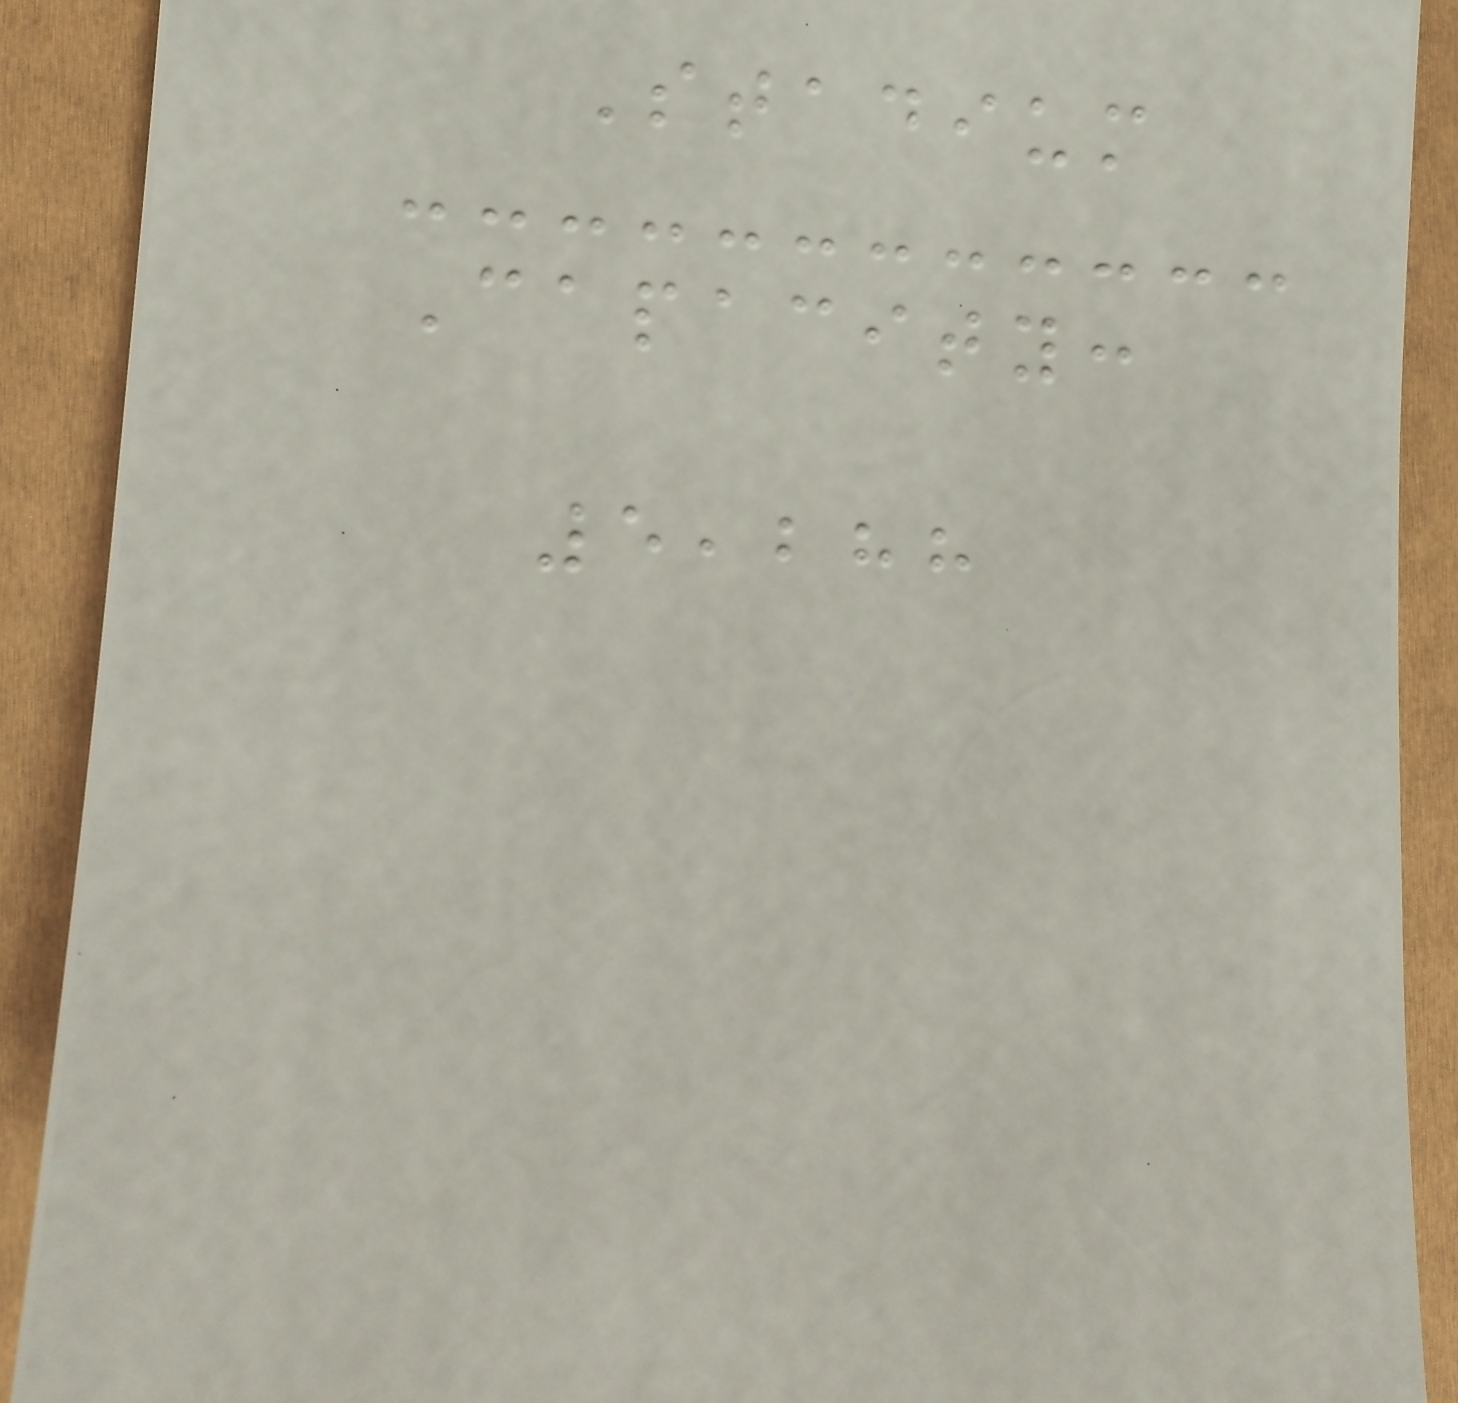Stadium
Capacity:
5,288
